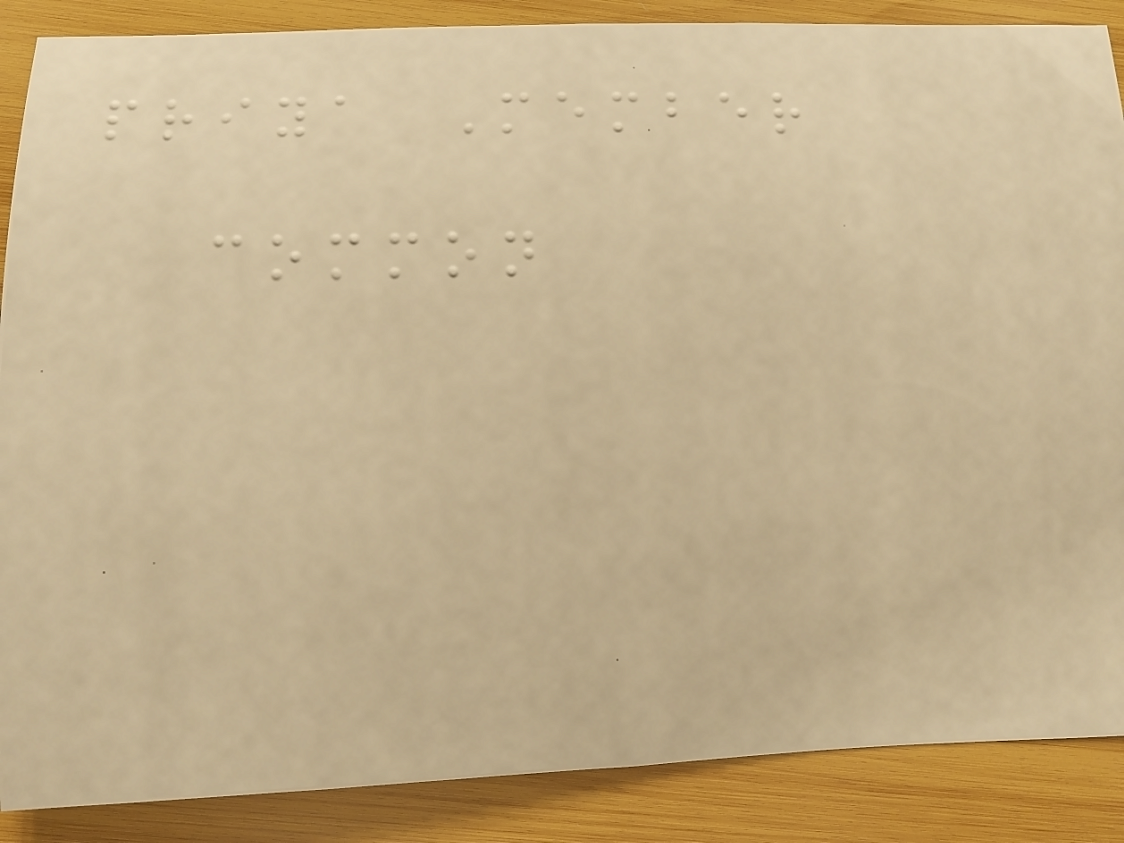priya Member
common
